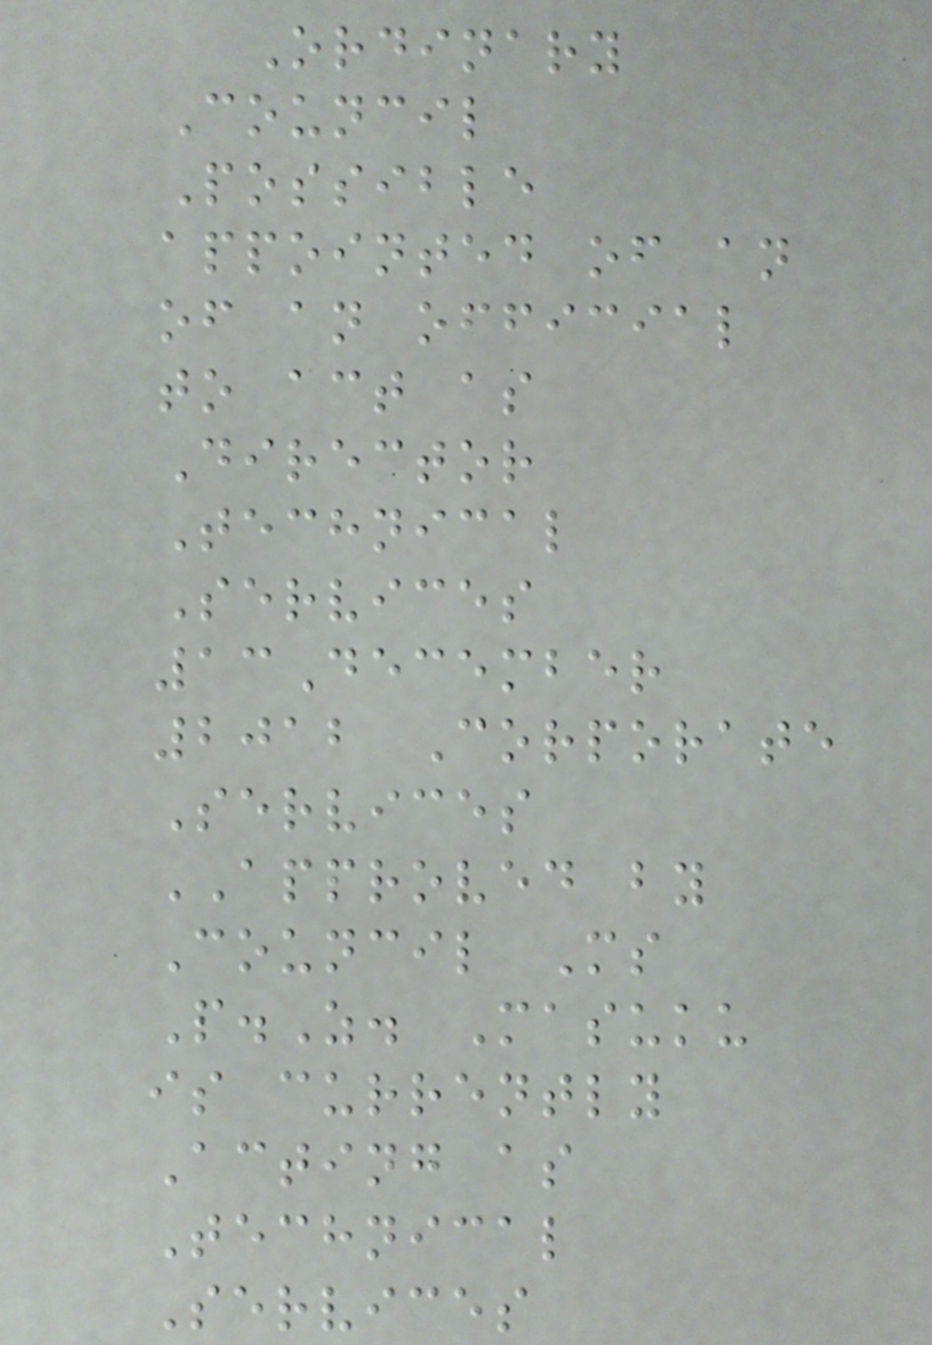Ordinary
Council
Possible
appointed of an
of an official
to act as
Director
Technical
Services
13December
2012 Corporate
Services
APPROVED by
Council Ms
P.Z. Masuku
is currently
Acting as
Technical
Services
